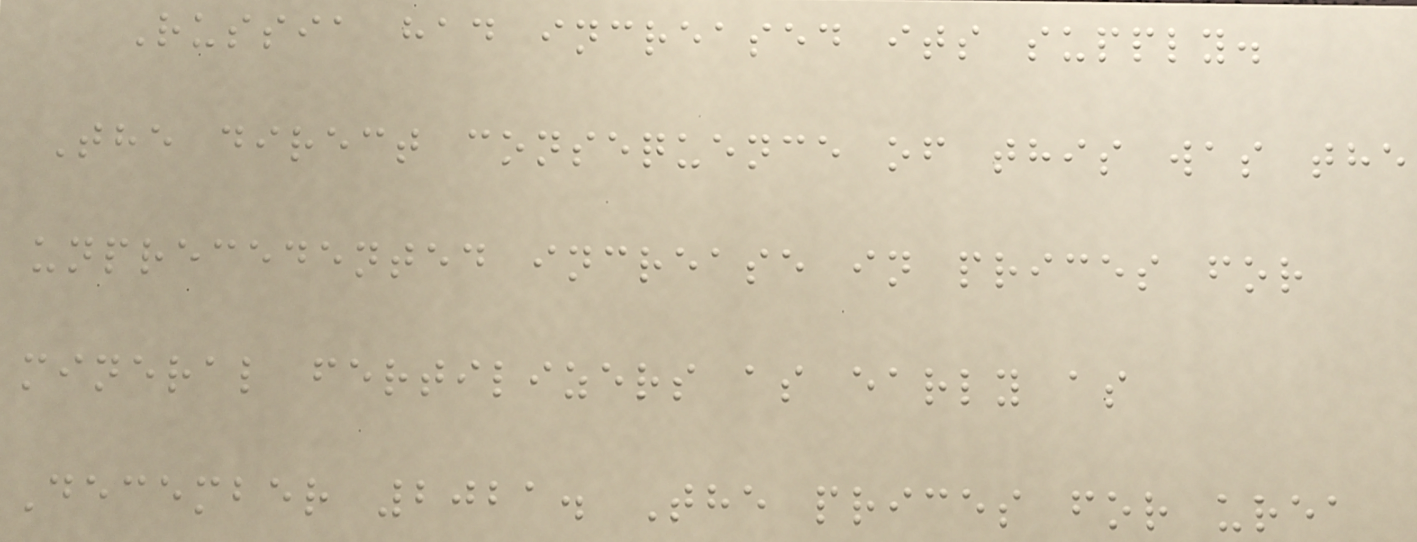Russia had increased its supply.
The direct consequence of this was the
unprecedented increase in prices for
mineral fertilizers as early as
December 2021. The prices for urea
